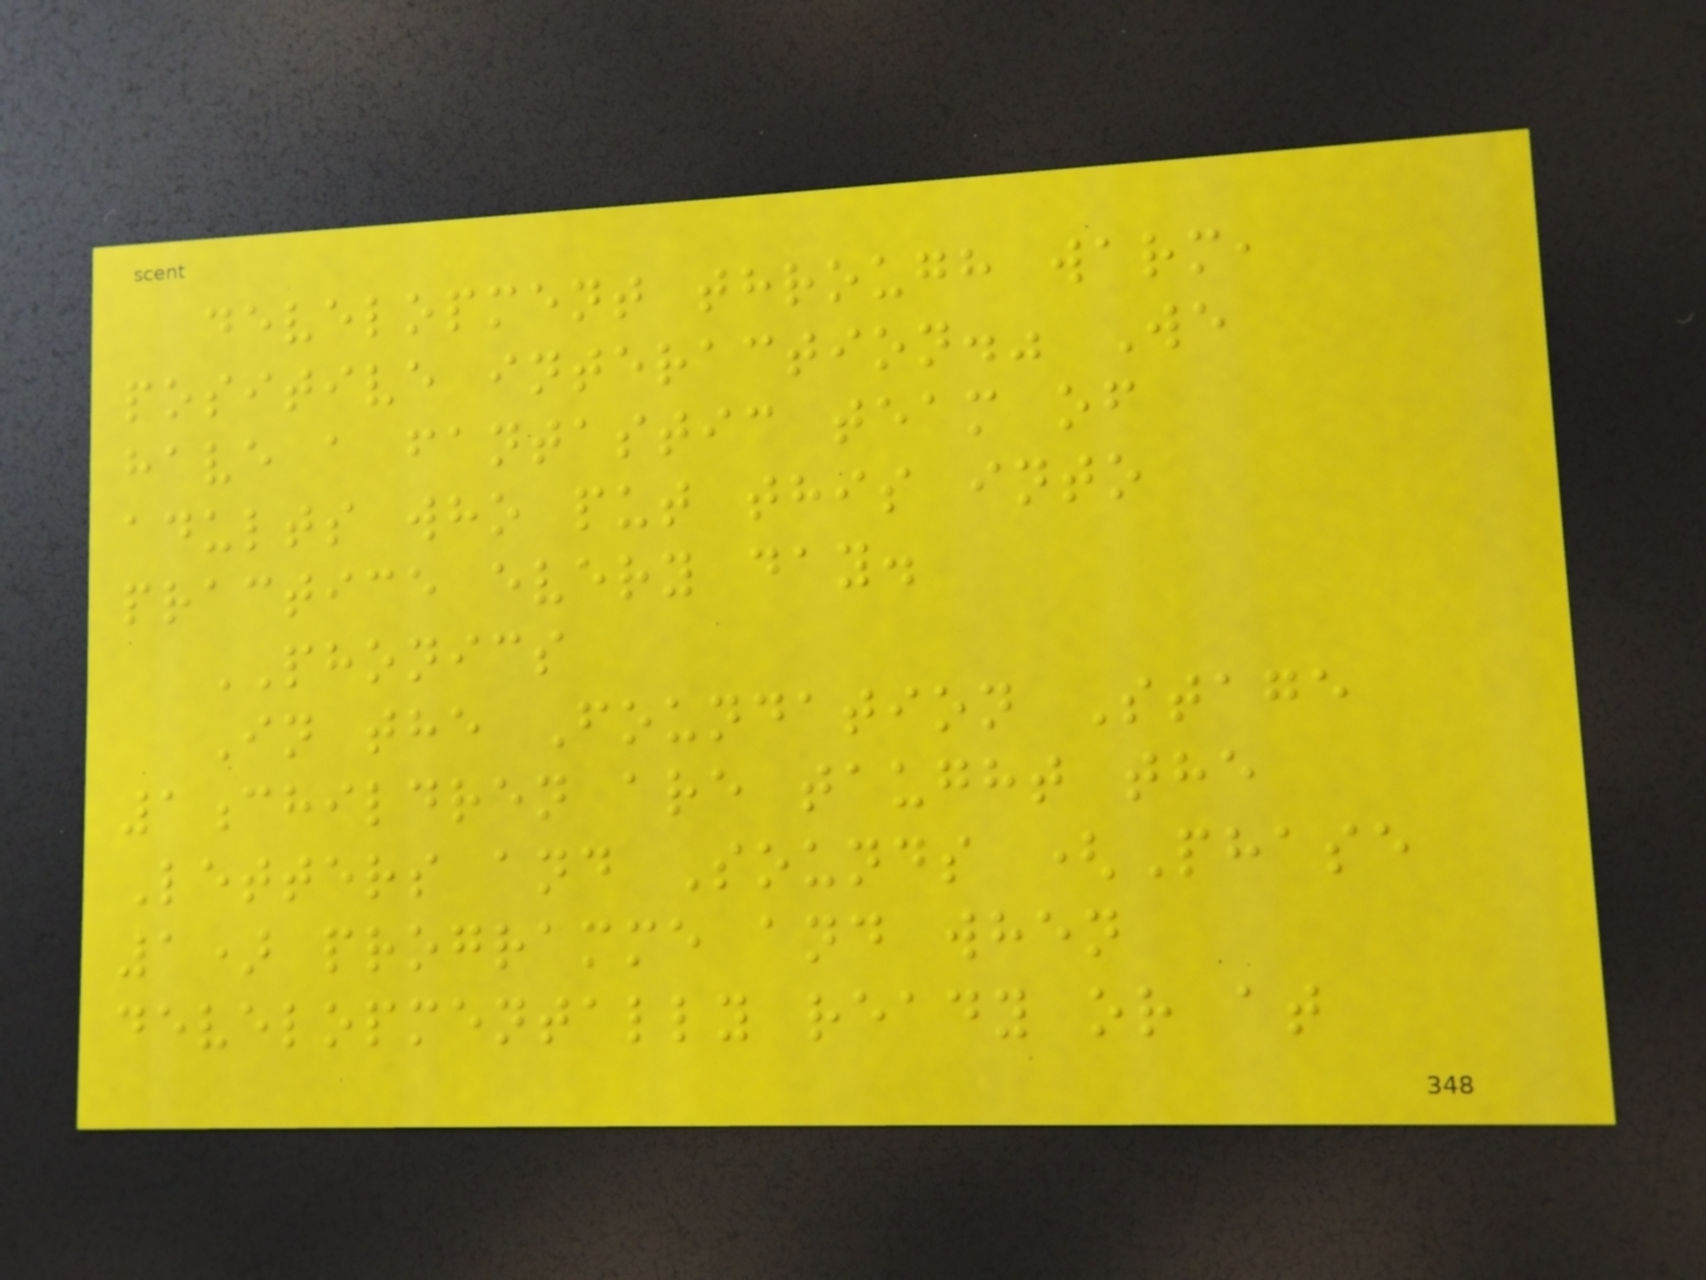development through warm,
positive interaction." We
have a fantastic team of
adults who put this into
practice every day.
PHONICS
In the Foundation Stage
1children are taught the
Letters and Sounds (Phase
1) programme and when
developmentally ready or at
